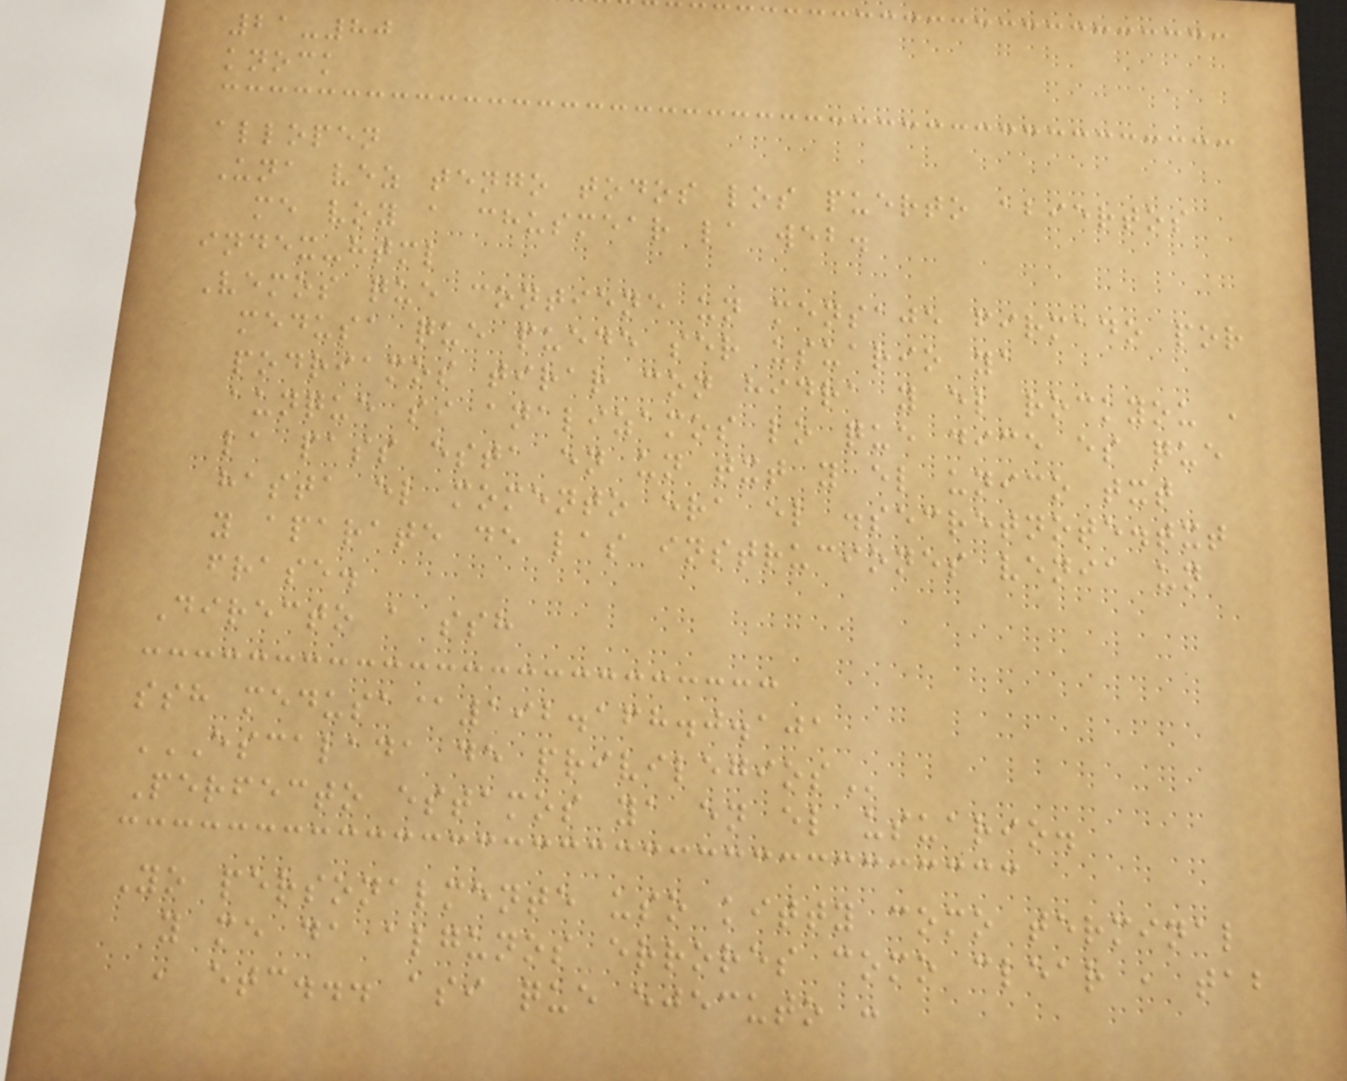21-80
knock
allopen
Una vez tengo todos los puerto abiertos
me voy a chusmear la web.
index-html
Vemos que contiene un mensaje firmado por
medusa que puede ser usuario ya
podriamos tirar con hidra y el rockyou ,
aunque si analizamos lo que dice es que
la pass esta en un txt y el unico txt
hasta el momento era el .secretnote.txt
y aparate de las instruciones venia un
frase.
Directo a ssh
ssh medusa@192.168.0.101
ESCALADA DE PRIVILEGIOS
Perfecto estamos ya en el usuario.
Yo personalmente uso kitty como terminal
y me da algunos errores como clear , tab
, etc... asi que ejecuto :
